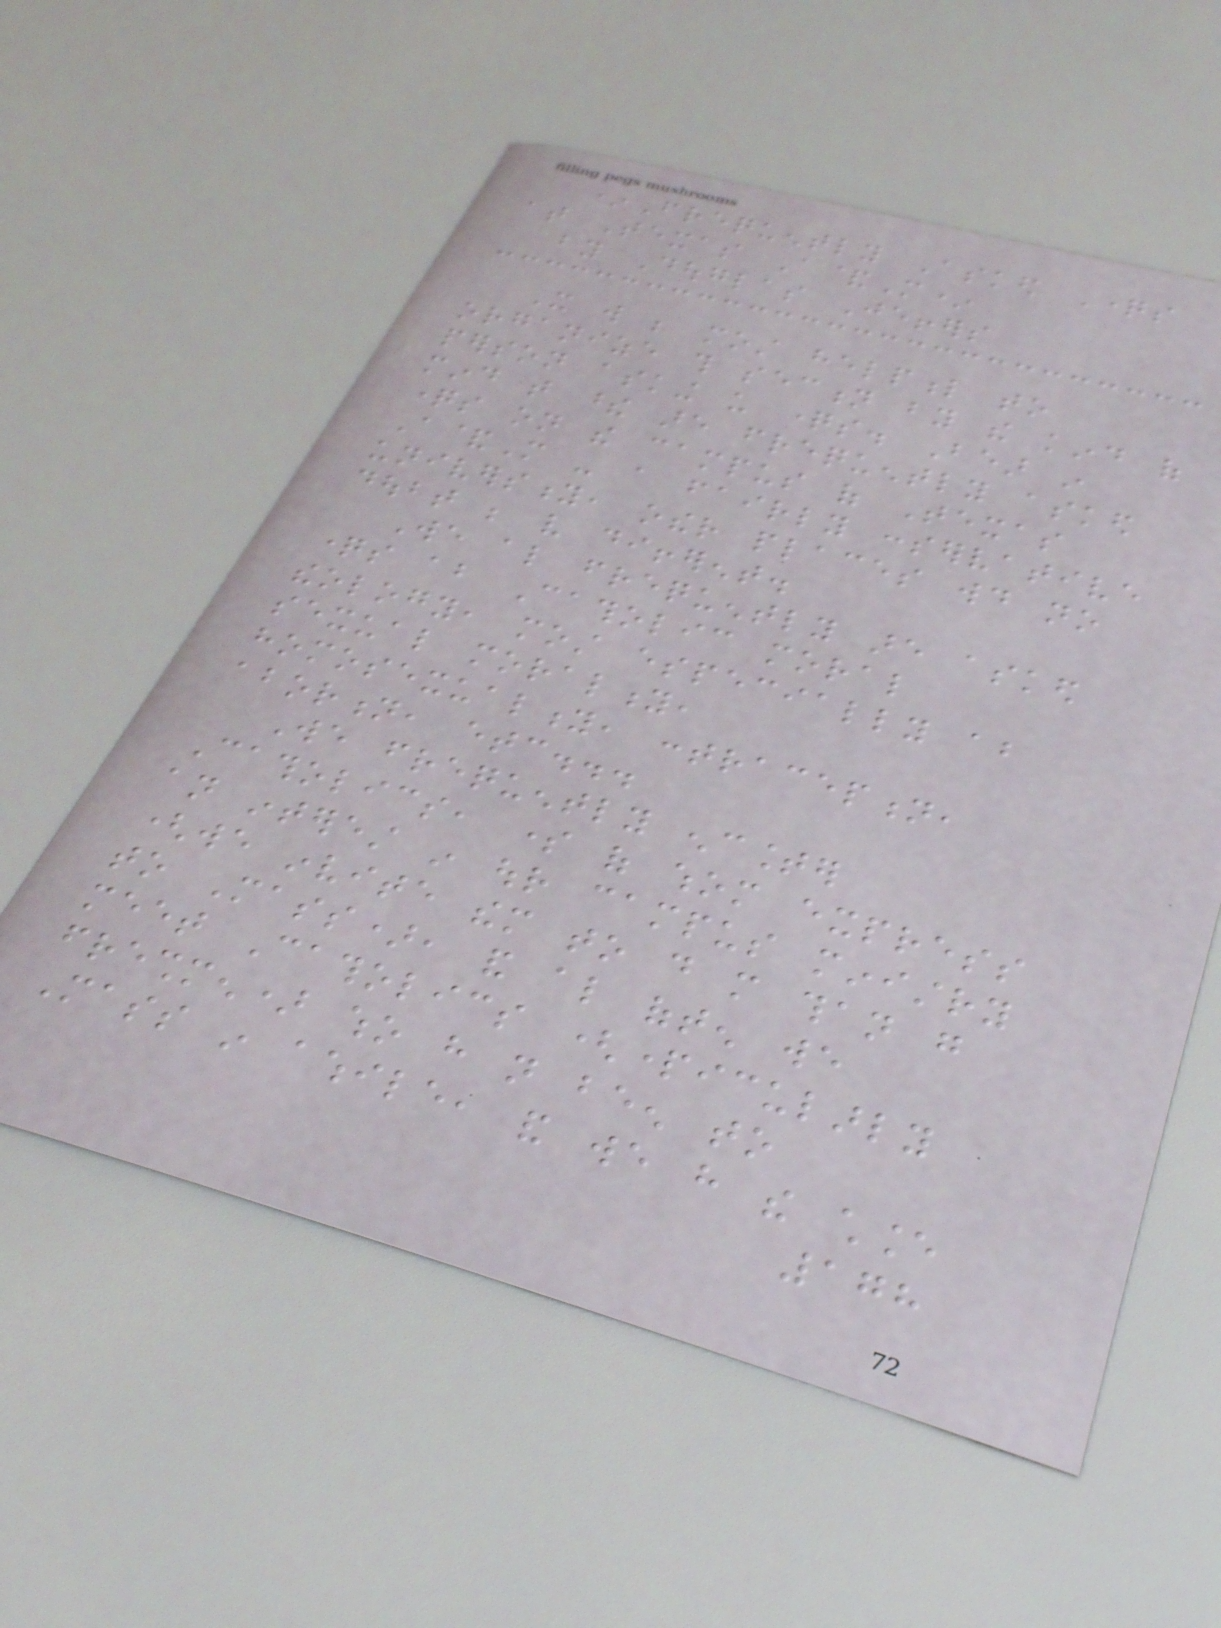*Frequently Asked Questions
at Texas A&M*
by Douglas Jeffers
It will be most helpful to
organize this section by the kind of
person asking us questions. Bear in
mind that these are frequently asked
questions on the campus of Texas
A&M - a fairly conservative
university, other places would no
doubt be very different.
We also frequently are asked
questions about Catholic moral
theology, most especially about
sexual morality,
homosexuality, contraception,
abortion, etc...
We frequently encounter
Catholics, some of whom express
an interest in our campus ministry
(we invite them to do more than go
to Mass), and also often we
meet Catholics (particularly
freshmen) who have not been to
Mass in awhile, and we have the chance
178
